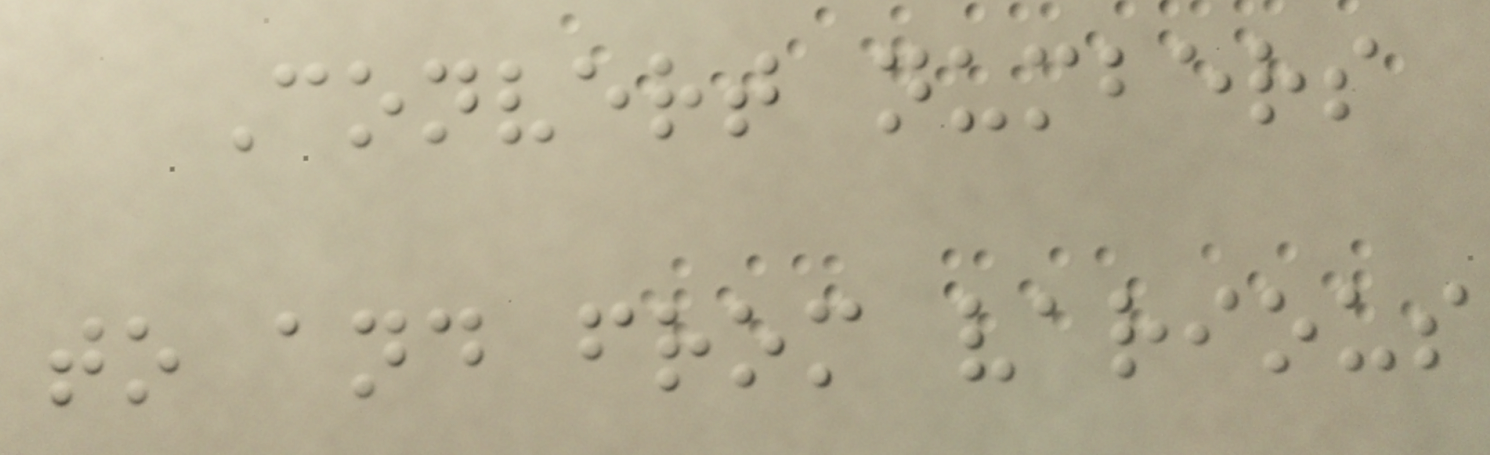Convert numbers
to and from various
